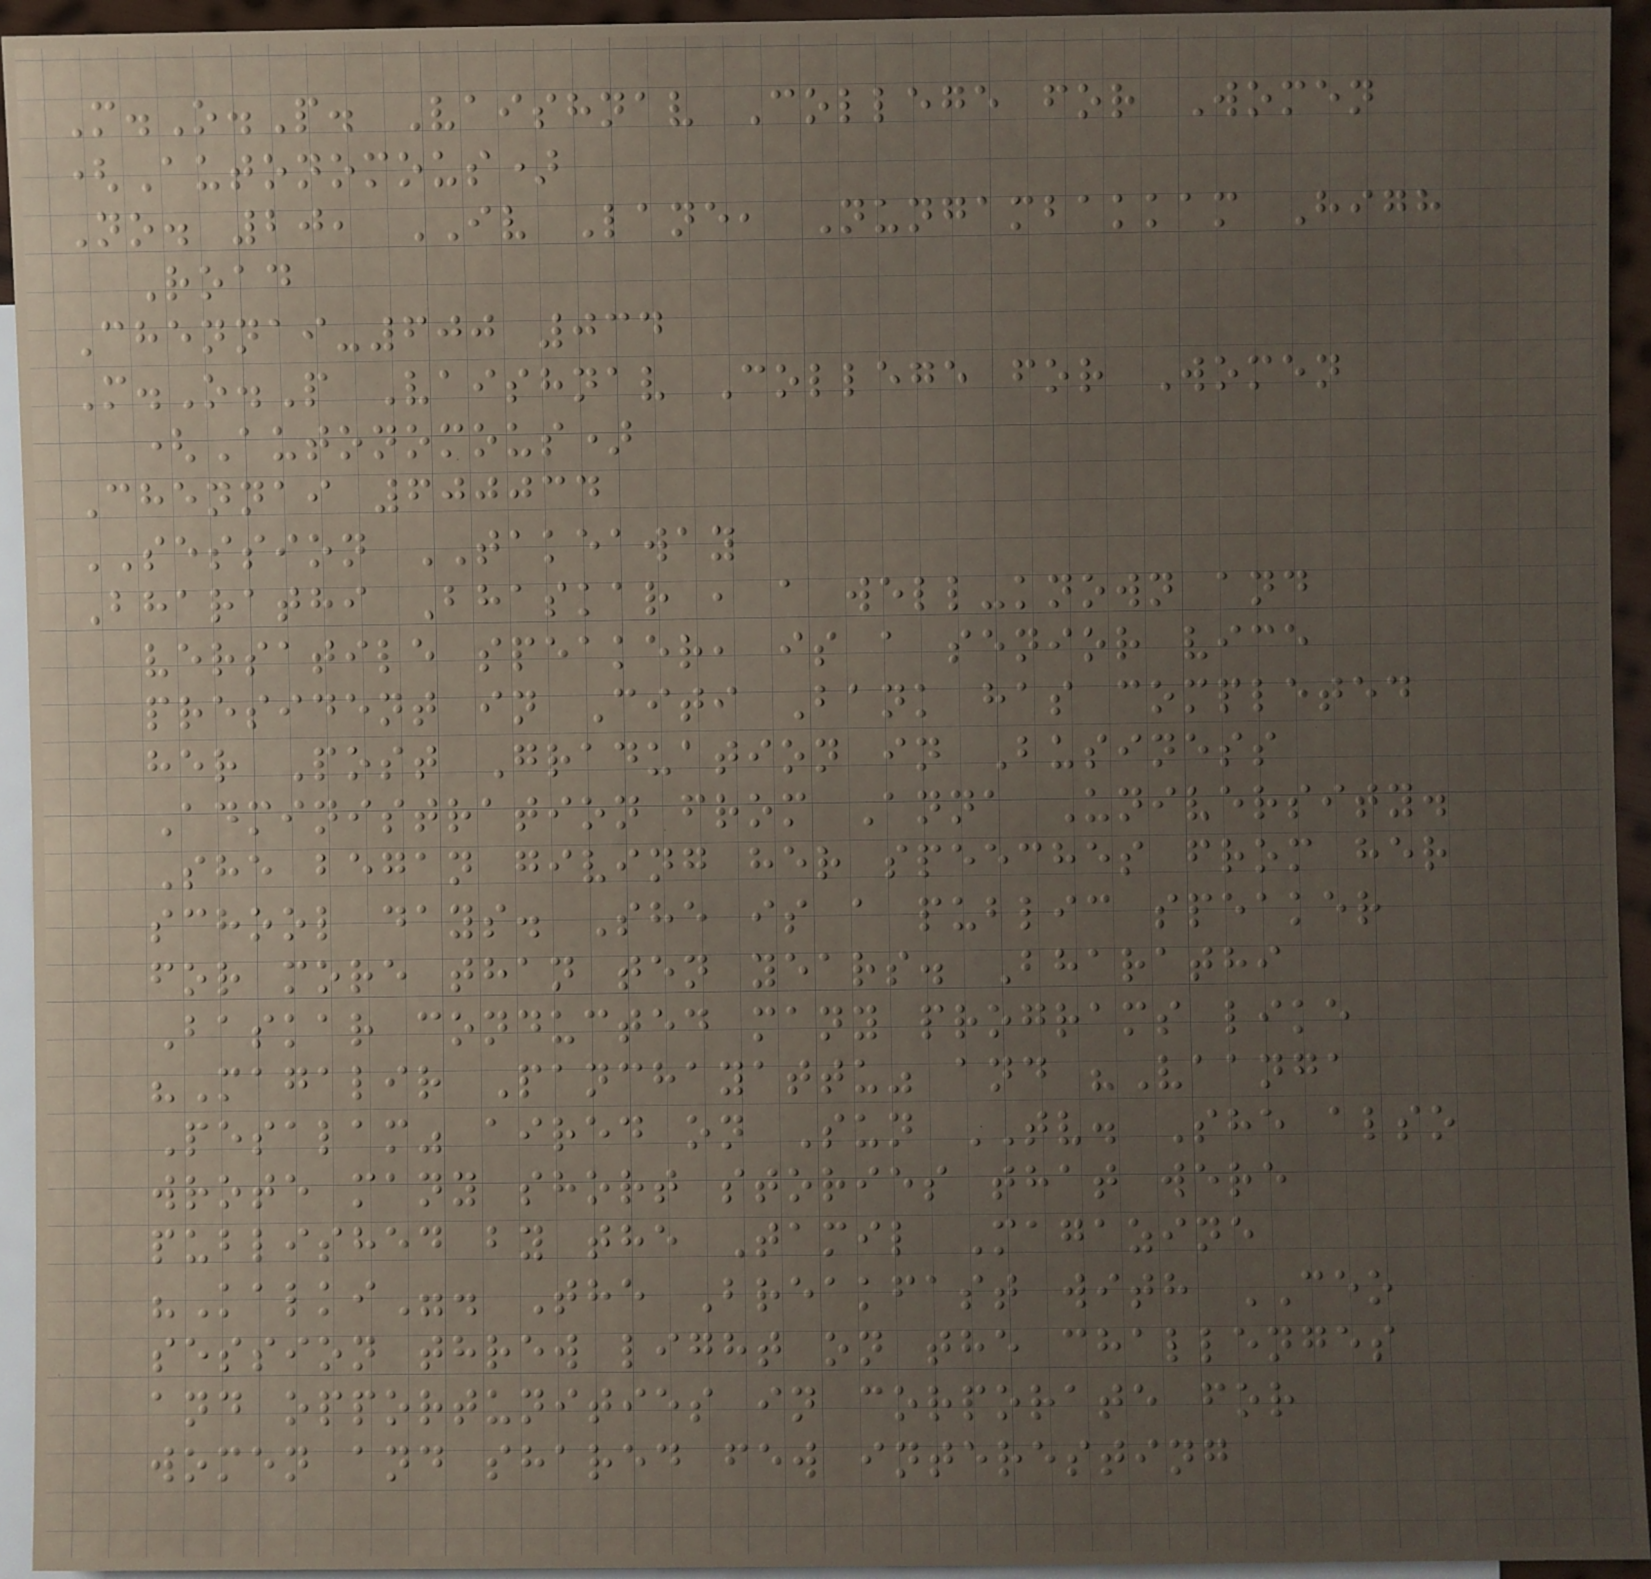M.O.P. Vaishnav College for Women
(Autonomous)
No. 20, IV Lane, Nungambakkam High
Road
Chennai-600 034
M.O.P Vaishnav College for Women
(Autonomous)
Chennai 600034
SESSION TAKEAWAY
Bharathi Bhaskar , a well-known and
versatile speaker, is a senior vice
president in Citi Bank has completed
her Post Graduation in Business
Administration from Anna University.
She began giving her speeches from her
school days. She is a public speaker
for more than ten years. Bharathi
Baskar conducted many programs like
"Magalir Panchayattu" and "Vaanga
Pesalam" aired on Sun TV. She also
wrote many short stories that were
published by the Tamil Magazine
"Kalki". The Breakfast with CEO
session threw light on the challenges
and opportunities in corporate for
women and shared few interesting
